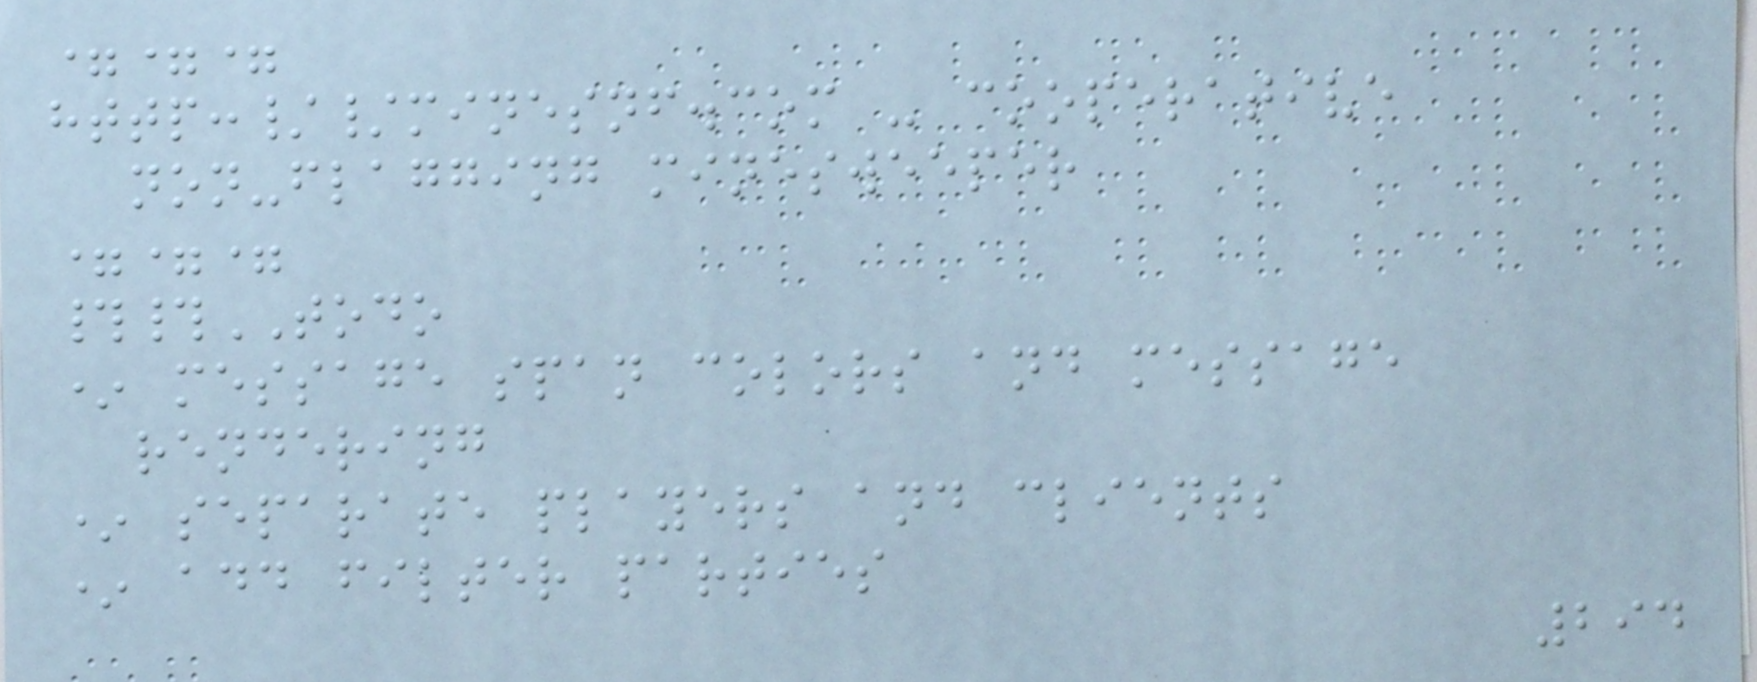===
http://minesnf.com - cooperative
non-flagging minesweeper
===
##TODO
* message span colors and message
rendering
* separate players and clients
* add filter parties
294
